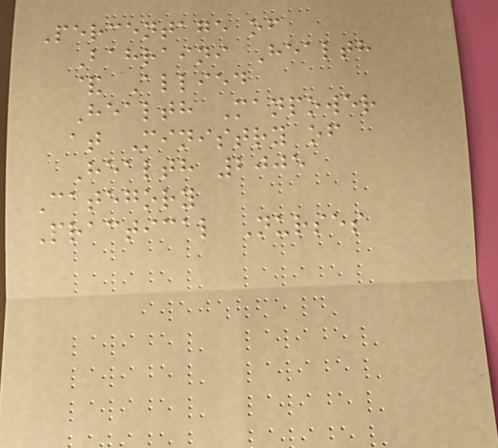Percentage of
Bahraini Health
& Allied
Health Manpower
at Ministry of
Health 2005
Category
Practical Nurses
